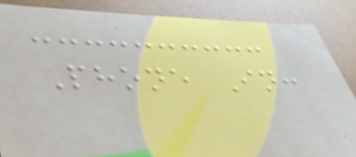Phone In:
